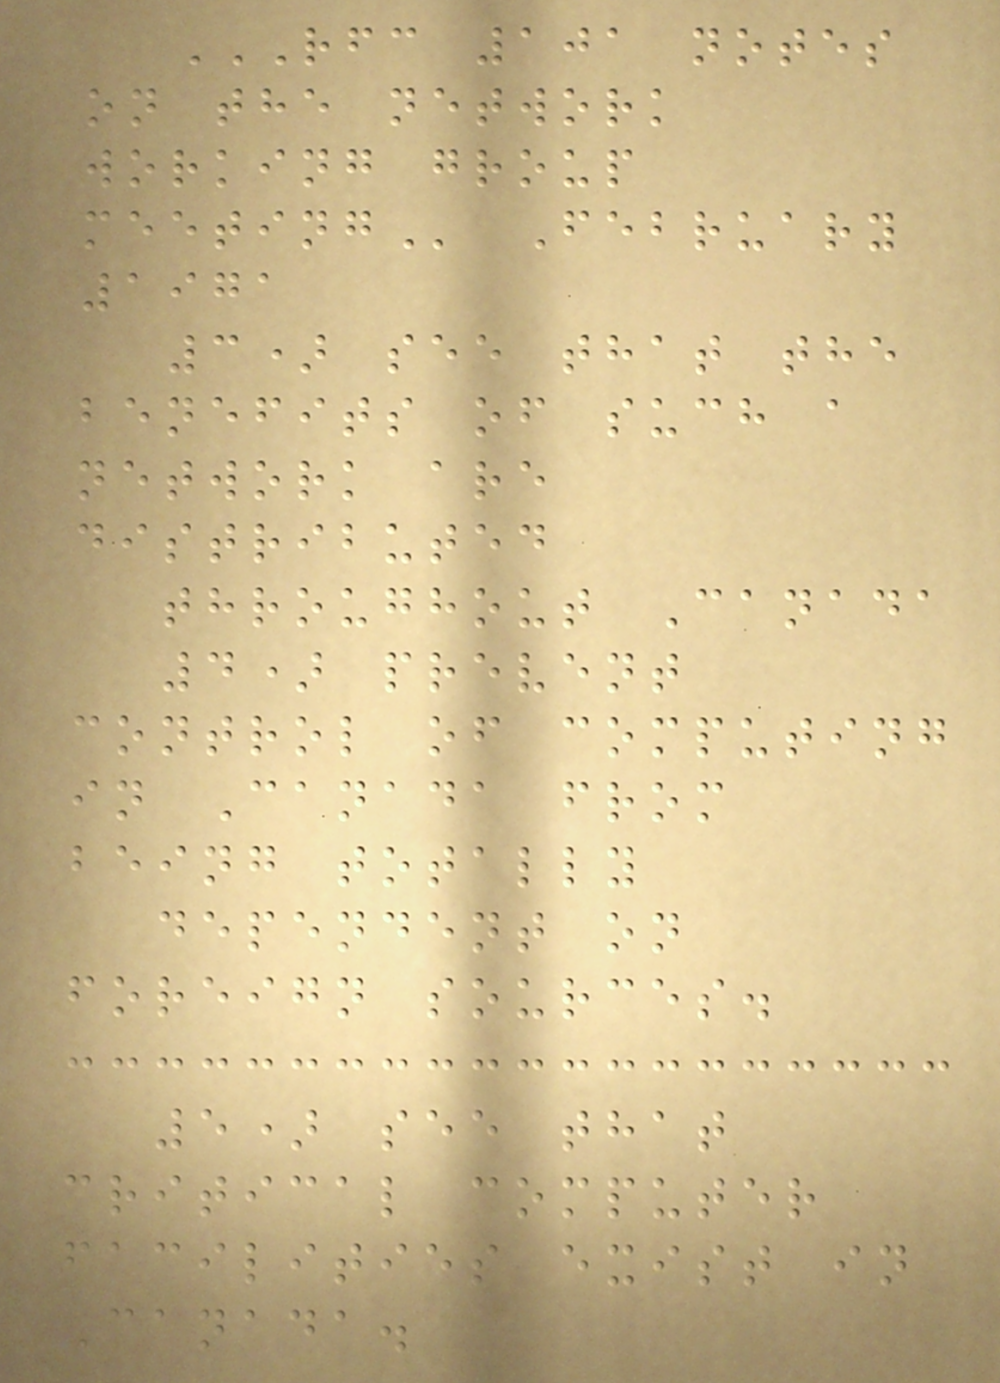RFC 101 NOTES
ON THE NETWORK
WORKING GROUP
MEETING February
1971
3) see that the
benefits of such a
network are
distributed
throughout Canada
4) prevent
control of computing
in Canada from
being totally
dependent on
foreign sources.
5) see that
critical computer
facilities exist in
Canada.
